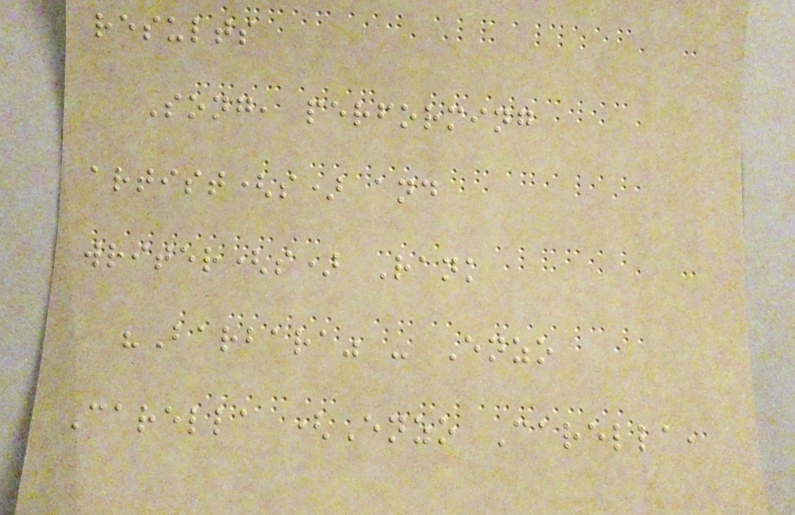results
Song, performing
artist(s) and
writer(s) Rank
"Barbara" - Enzo
Carella (Enzo Carella,
